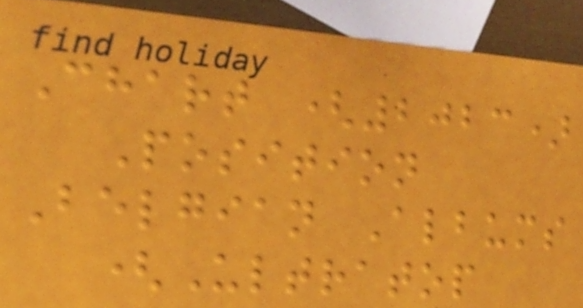Chart (2023)
Position
Belgian Albums
(Ultratop
